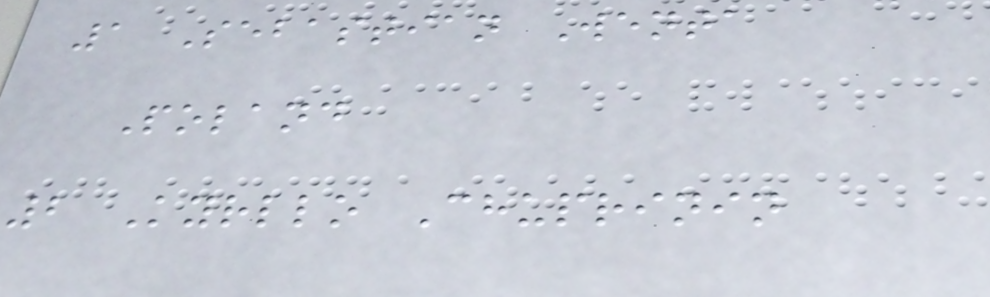1 Sebastian Wenta
Poland
2 Kyrllo Chuprinin
